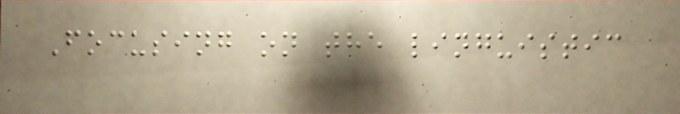Focusing on the linguistic
